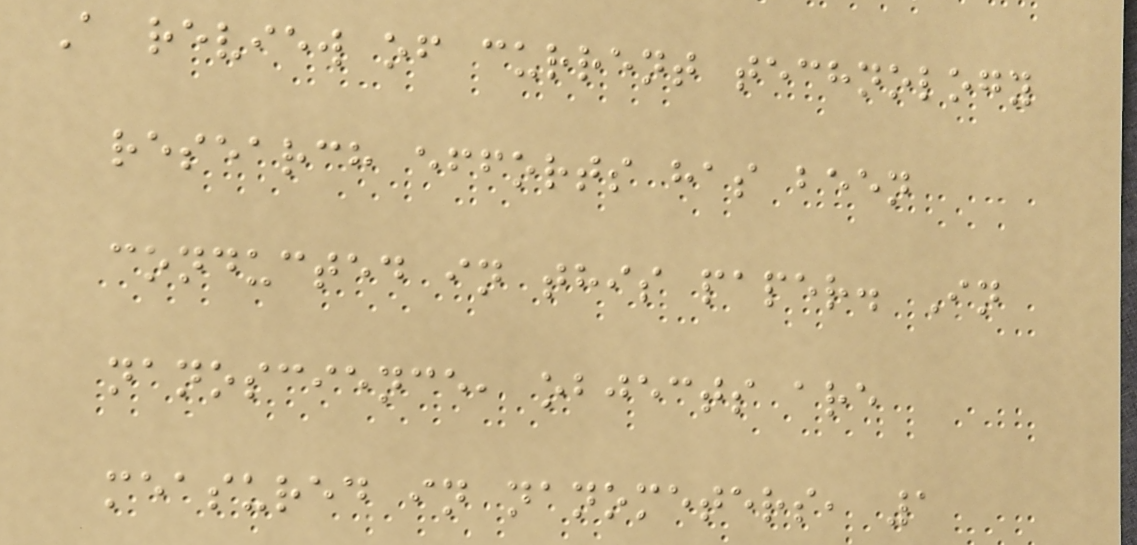A review of current technology
research efforts has been
conducted in this paper. In
nanoscience, objects are
measured in nanometers, 1
